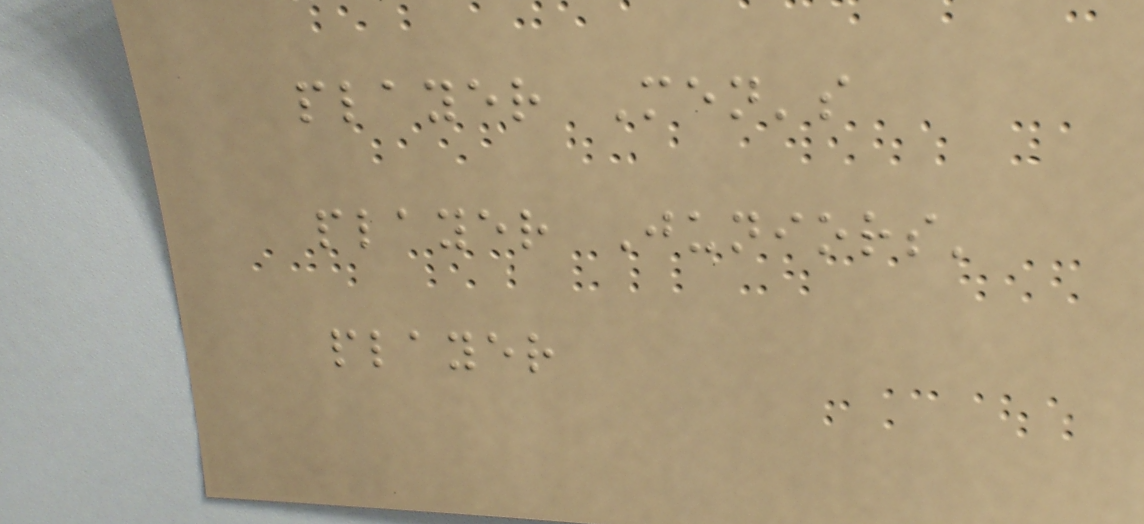player Men's
player Juniors'
player
